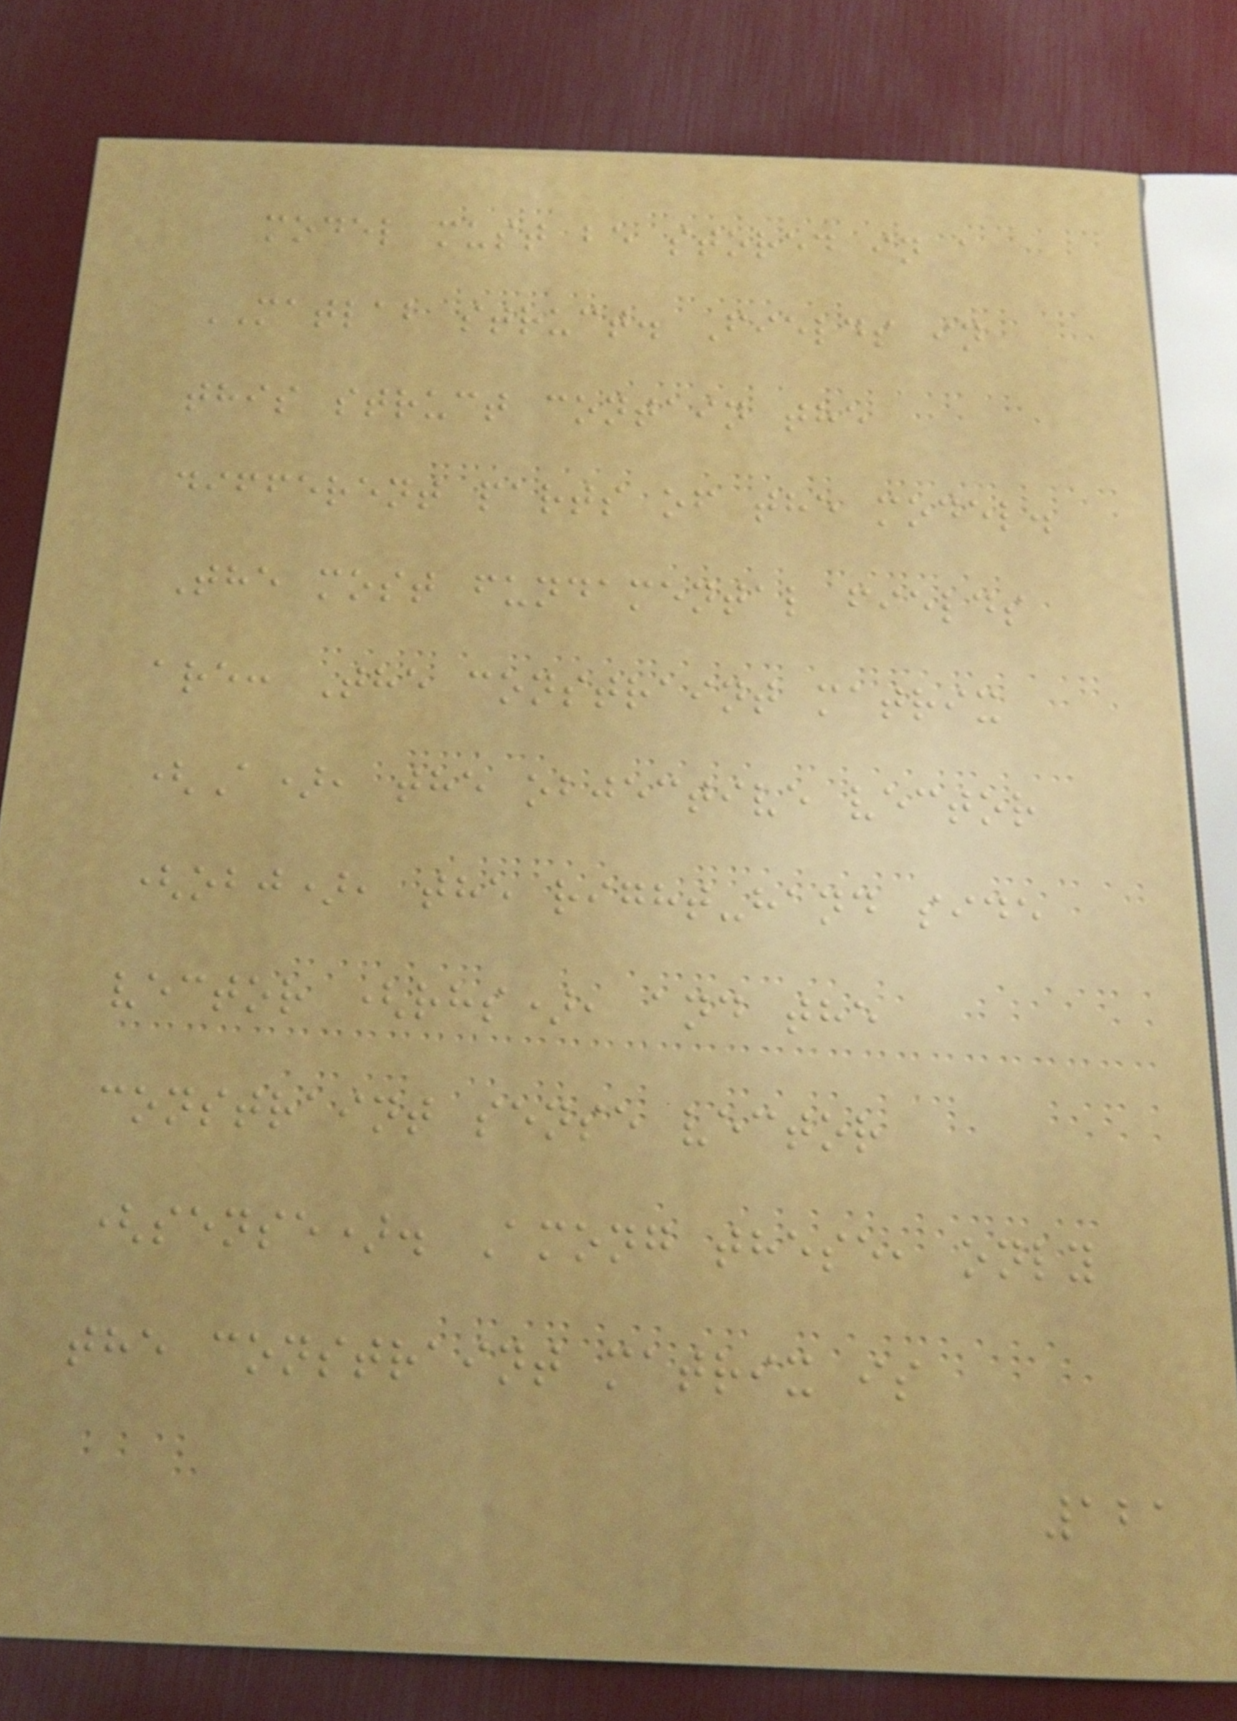model must be stored in a
MATLAB struct. Fields in
this struct contain the
different parts of the model.
The most fundamental fields
are: The constraint matrix
(A), the objective vector
(obj), the right-hand side
vector (rhs), and the
constraint sense vector
(sense). Among these, only
the constraint matrix is
121
